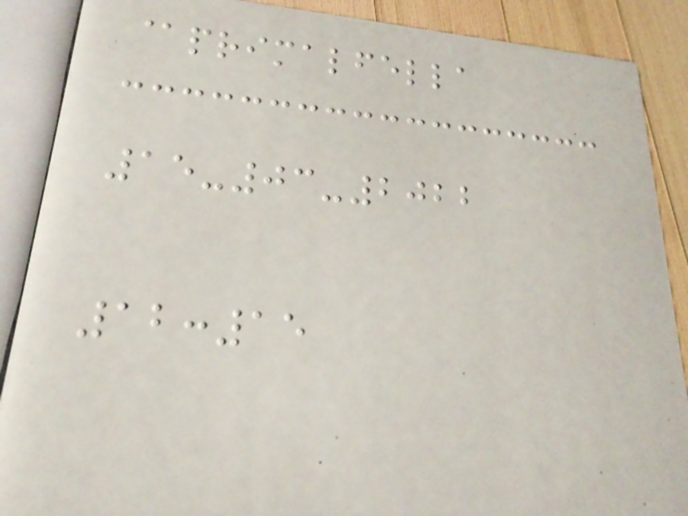@primalfella
15-03-2022
12:15
